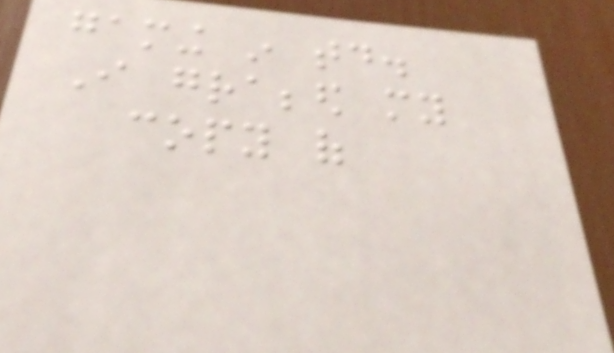gaming in today.
I grabbed my
copy of
